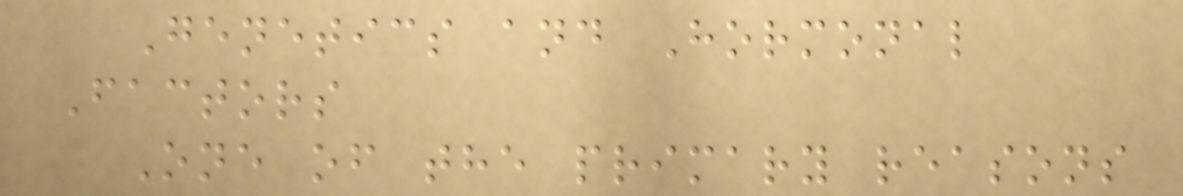Genetics and Hormonal
Factors
One of the primary reasons
